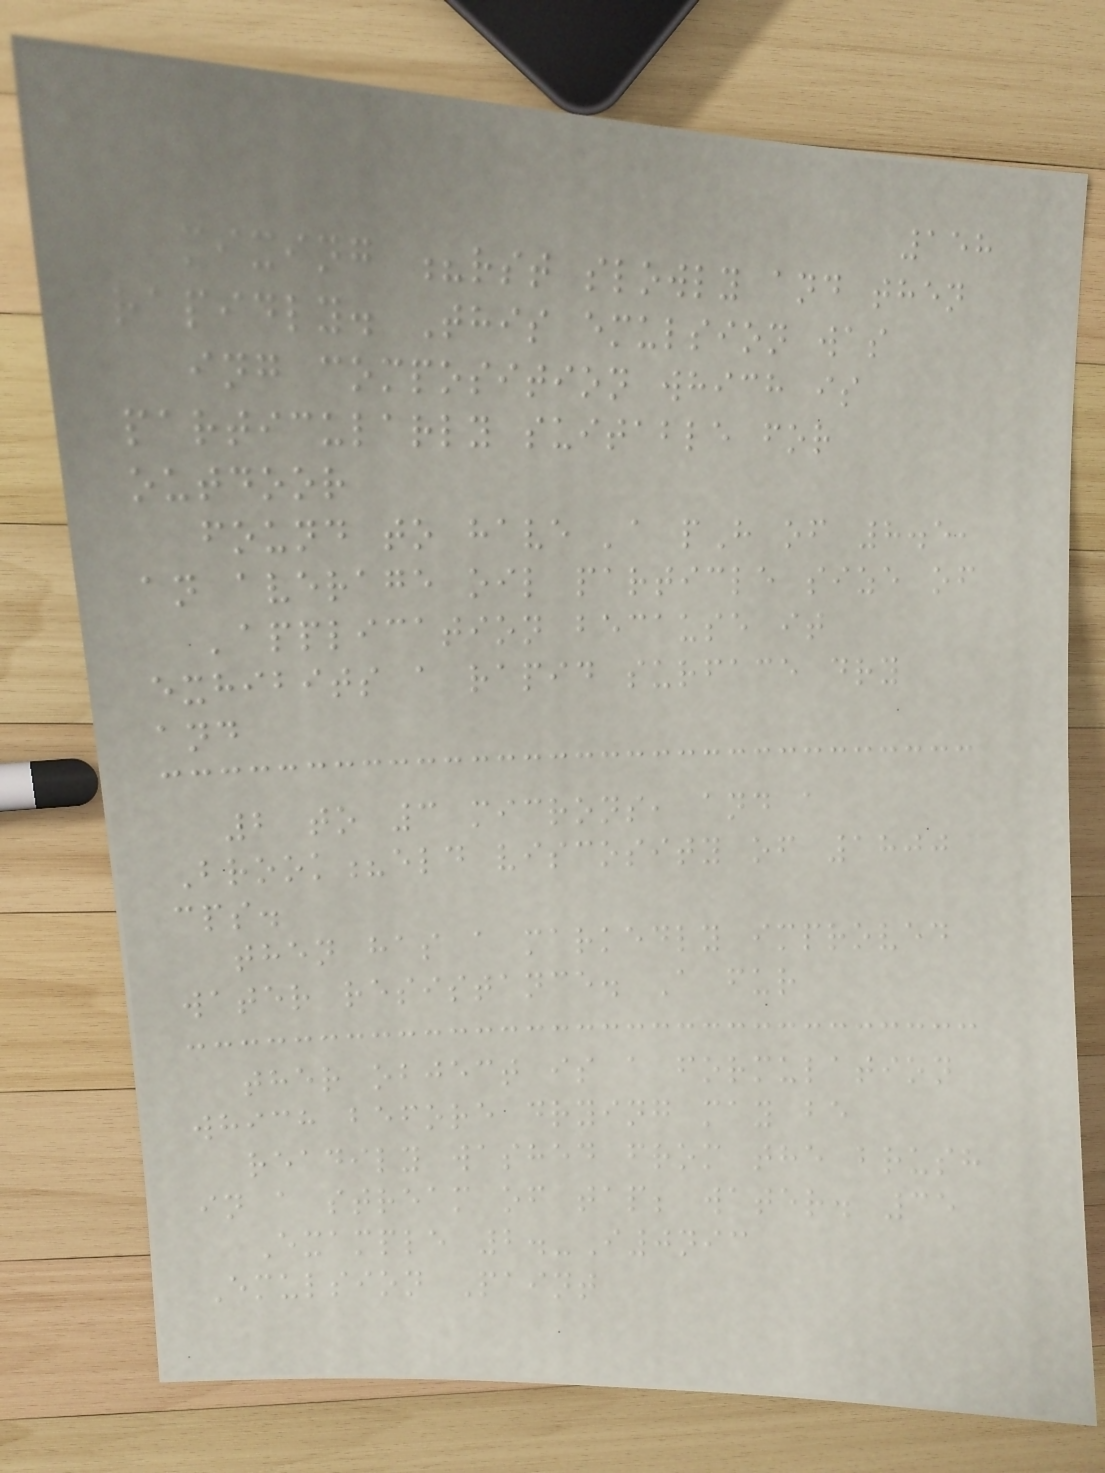158
mixing ?rst slowly and then
rapidly. This emulsion was
ing composition which is
particularly suitable for
outdoor
found to have 'a pH of 8.5,
an average oil particle size of
'application because it
exhibits a rapid surface dry
and
2 to 3 microns, and a
Brook?eld viscosity of 1800
cps.
then has a markedly improved
water resistance. A fur
ther object is a formulation
which before drying may be
readily washed from the brush
in a stream of tap; water. 35
Example 2.-I0nic
Emulsion Paint
